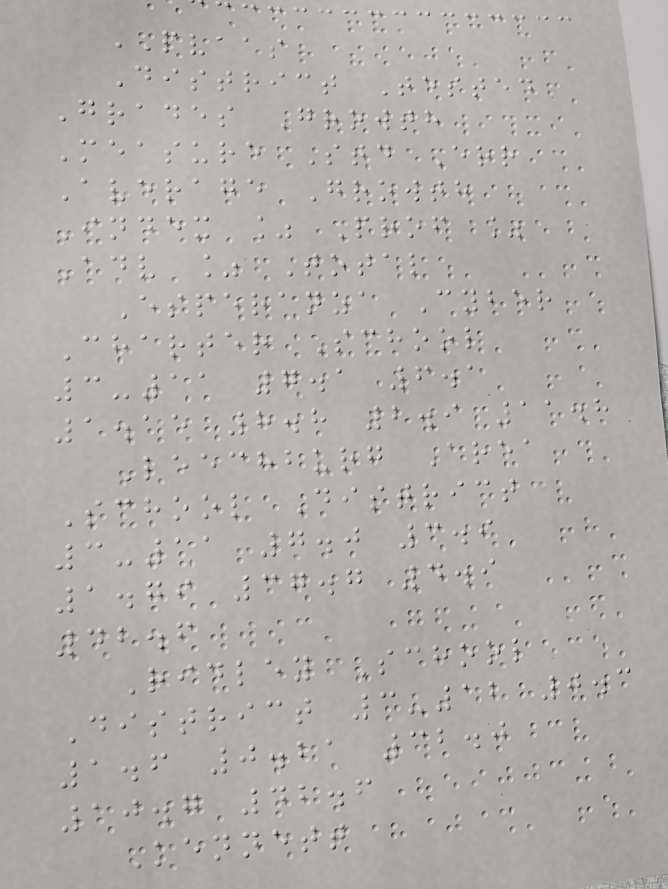PVAAS
District Tested
Grades Growth
Measure Std Err
Average Growth
Index % Prof %
Adv % Total
Esperanza Cyber
Charter School
3-11 7.1 6.1
1.15 8.8 2.9 11.8
Leechburg Area
School District
3-11 7.0 3.9
1.79 37.7 4.9
42.6
Ridley School
District 3-12 0.3
1.6 0.21 32.0
10.7 42.6
Kennett
